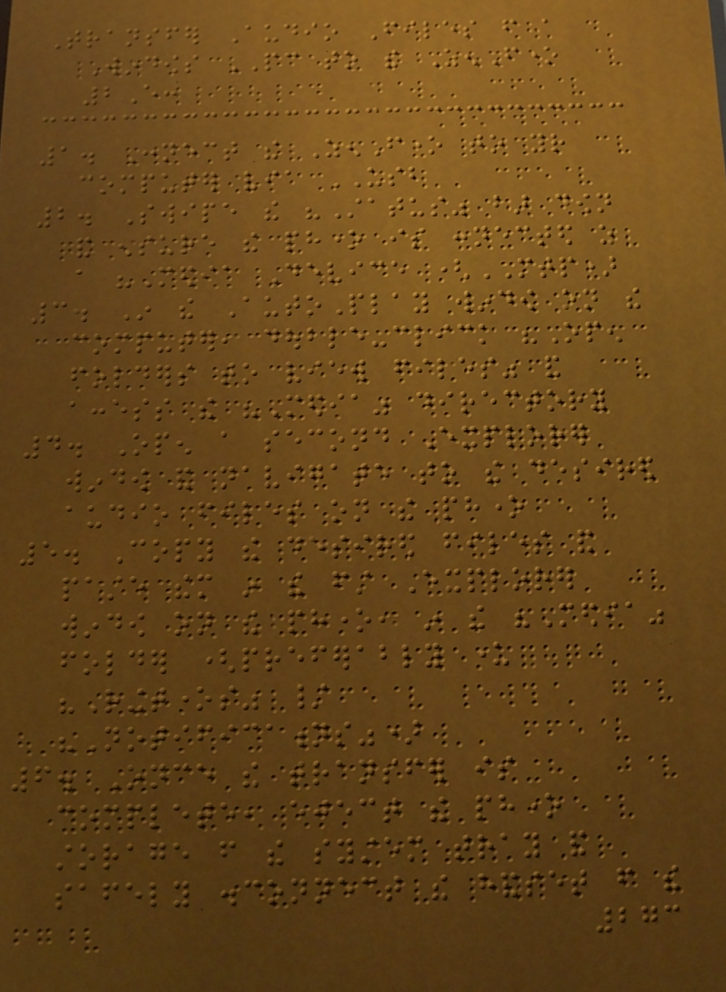Transfer Audio Files from a
Windows PC to the ZenFone
2E:
1. Connect the ZenFone to your
computer via USB
2. Swipe the "Status" bar down
and ensure the phone is connected as
a "Media Device (MTP)
3. In the AutoPlay window on the
computer, double-click "Open
folders to view files" and
access the "Media" directory
4. Open a second Explorer
window and navigate to the desired
audio files on the phone
5. Copy the desired files and
paste them in the first Explorer
window on the phone, in the "Media"
folder (preferably under
"Ringtones" /
"Notifications")
6. Once the transfer is
complete, eject the phone
storage from the system tray and
safely disconnect the handset from the
273
